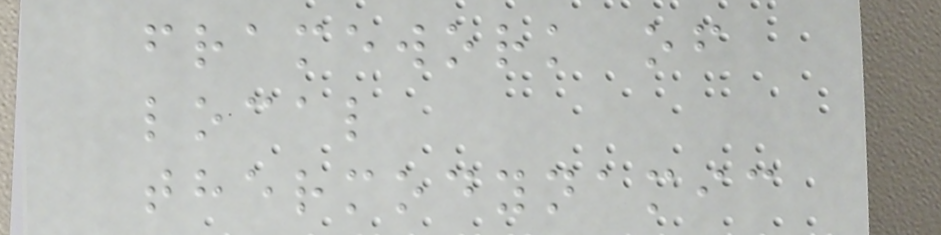framework of
local
thermodynamic
